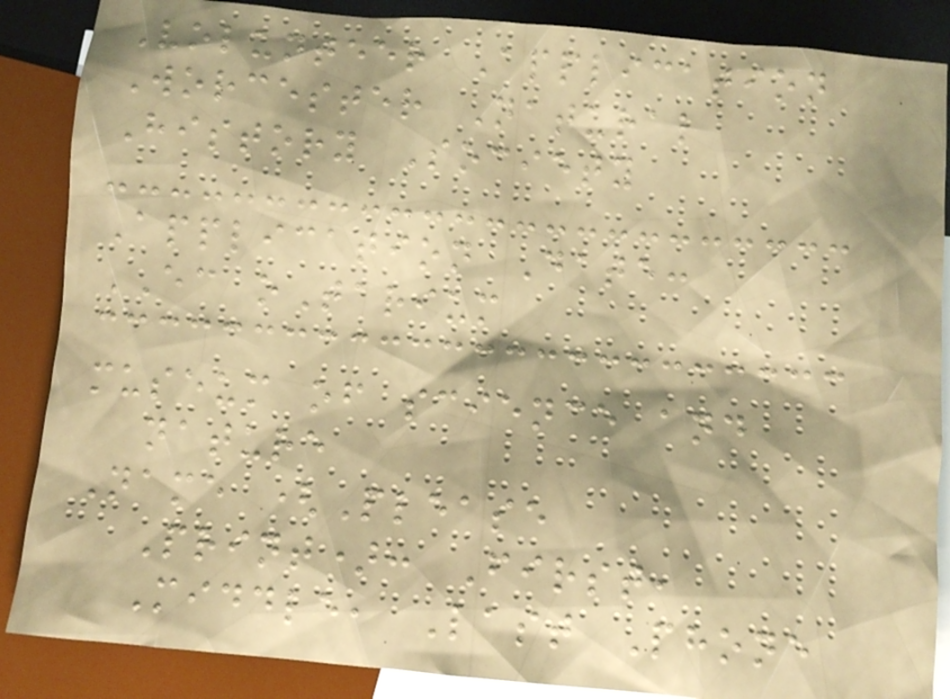Volunteer Application
Worcester Natural
History Society
Application Date:
EC oTarium
museum of science and
nature
Name (Please
Print): First,
Middle, Last Phone
